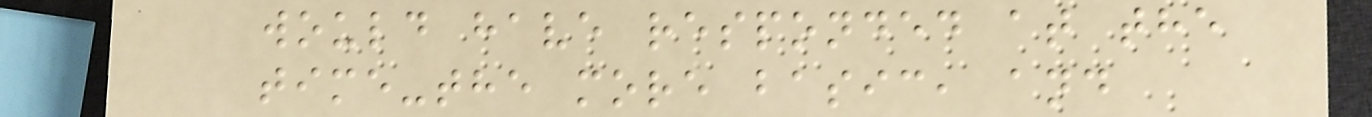would have responded at the
time-the more basic, and
